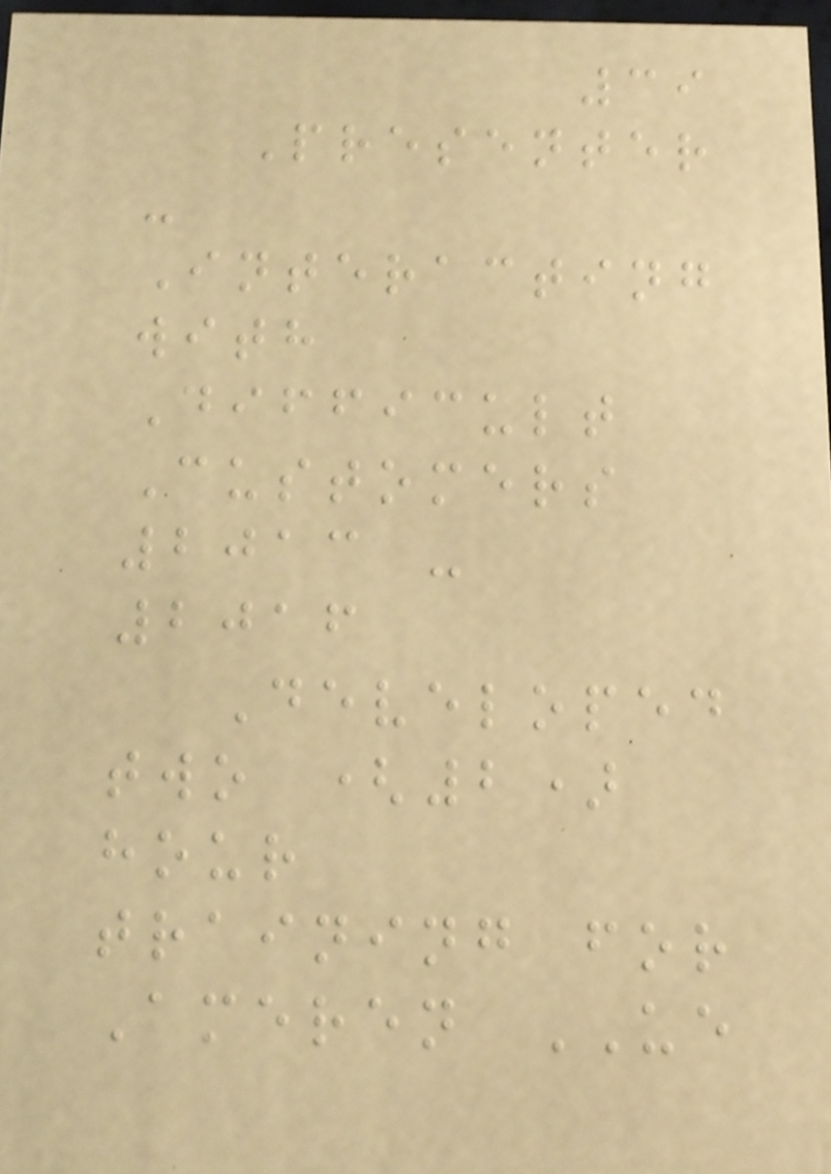39
Presenter
-
Interacting
with
Difficult
Customers
2013 -
2016
Developed
two (2)
hour
training for
Ameren UE
